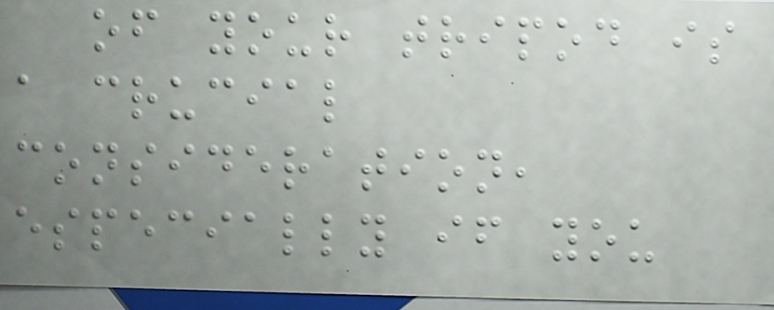of your tripod is
a crucial
consideration,
especially if you
